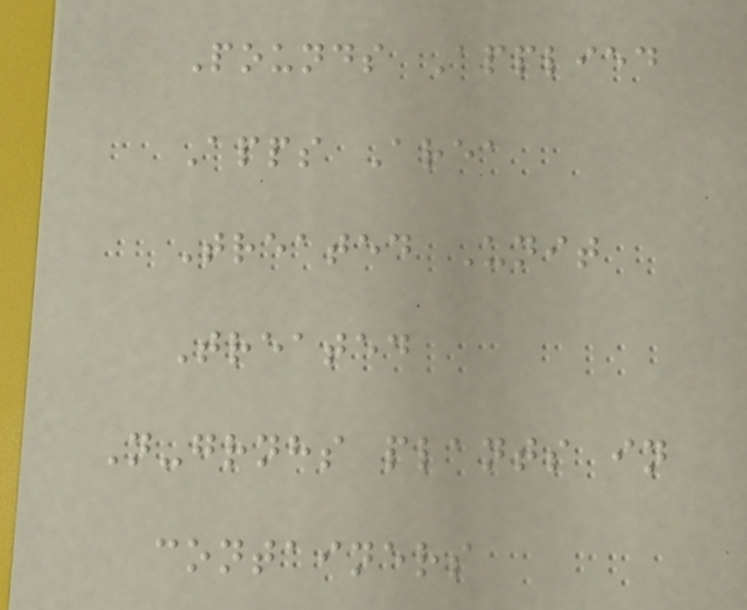Pounds Applied
Apps Area
Treated Unit
Treated
N-grnhs plants in
containers
